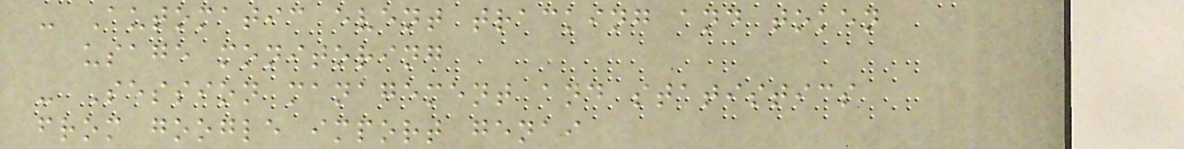- Automatic event tracking and token
usage monitoring
- Session management and statistics
from google import genai
